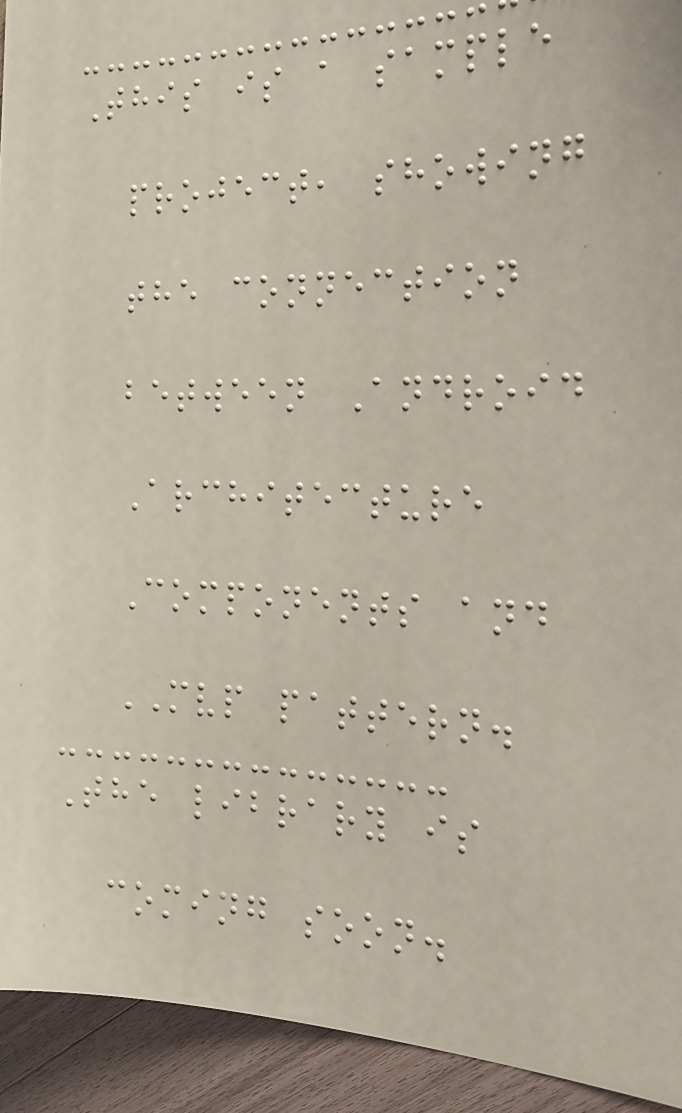This is a sample
project, showing
the connection
between Android
Architecture
Components and
MVP pattern.
The library is
coming soon.
